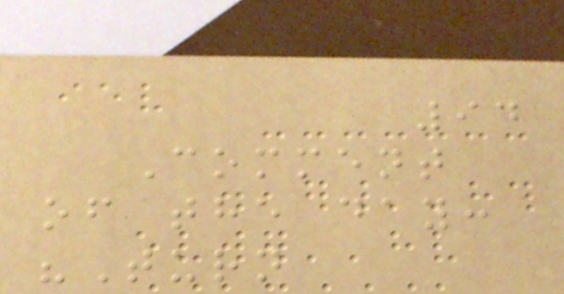94
Comment
of the day:
"Turn
